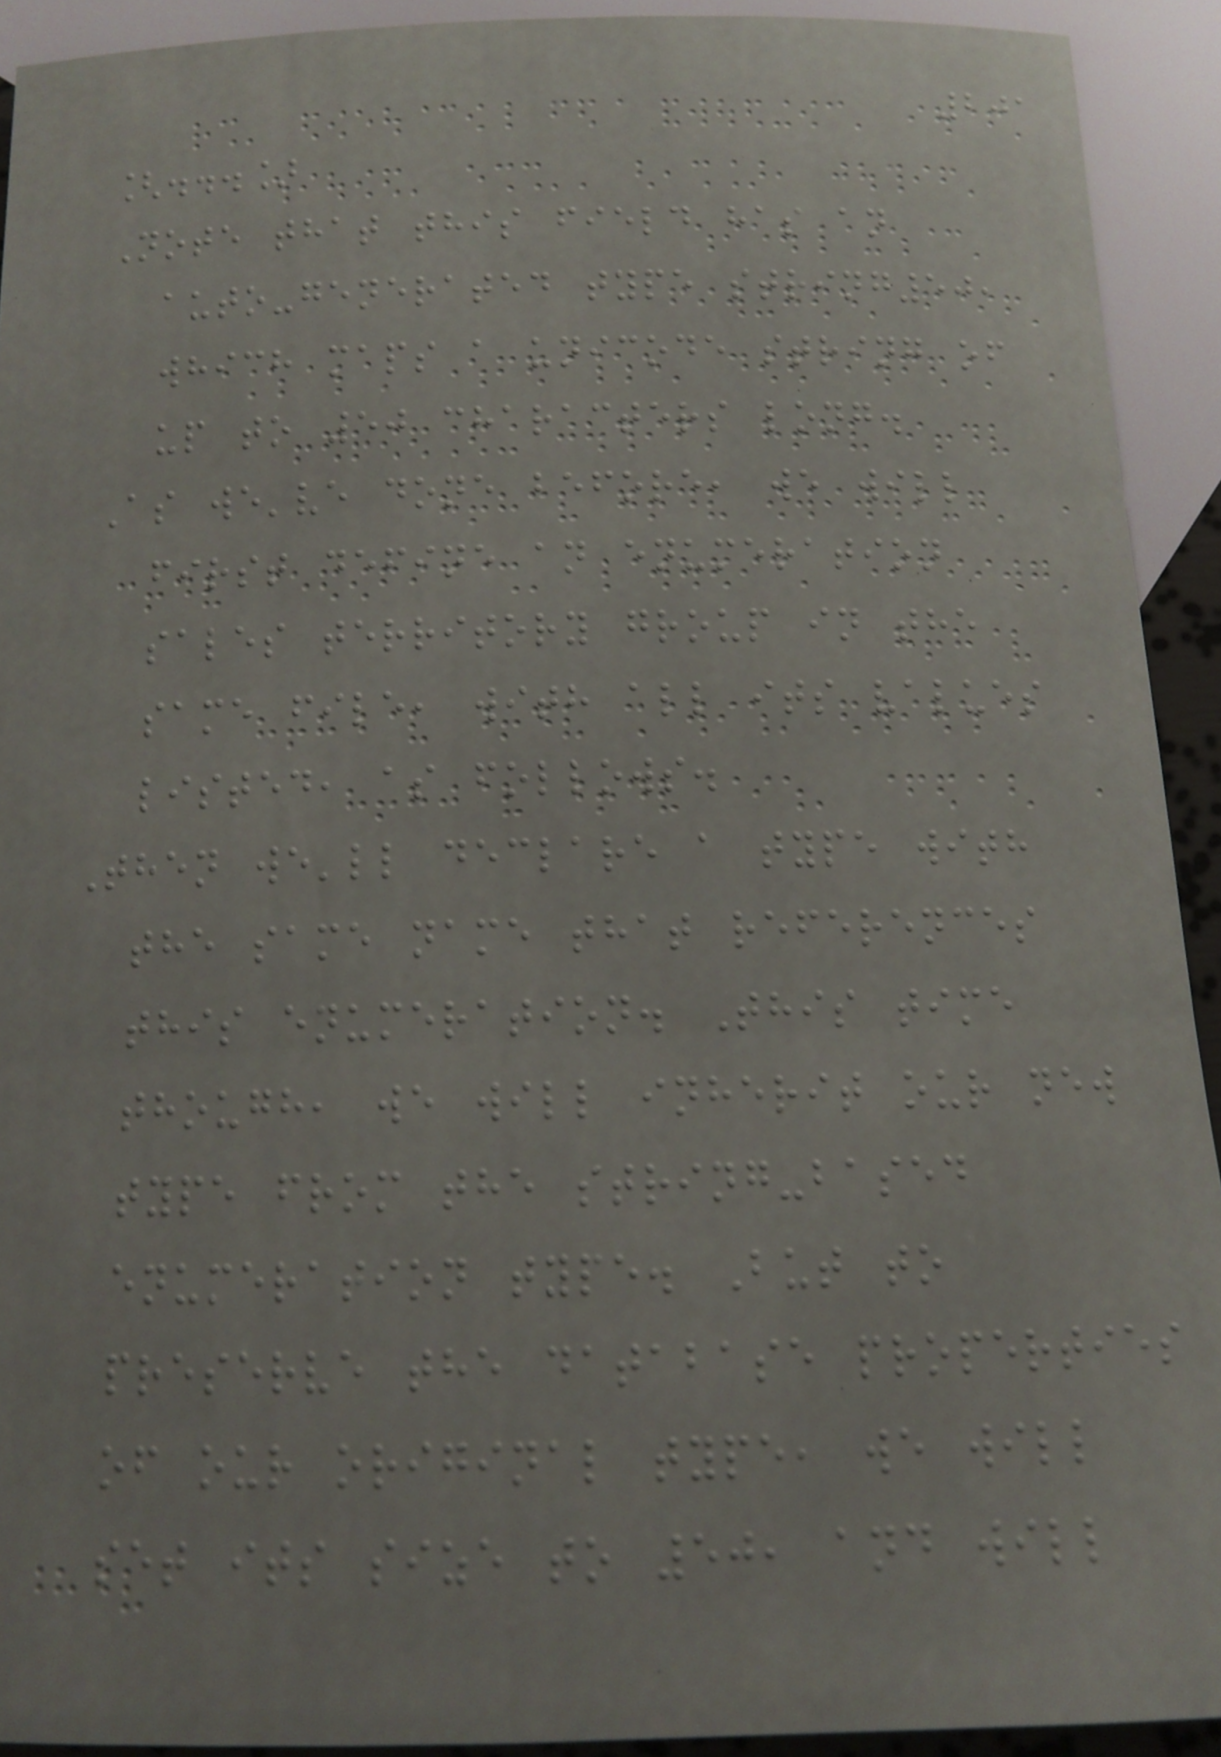201
[...]
Note that this field has an
auto-generated type string50,
which maps a unicode string of
up to 50 characters long.
As we've done before, we will
first define an enumeration
sales territory group in the
same file, with all its values
listed, as follows.
Then we'll declare a type with
the same name that references
this enumeration. This time
though, we will inherit our new
type from the string-based
enumeration type. But to
preserve the database properties
of our original type, we will
set its size to 50, and will
